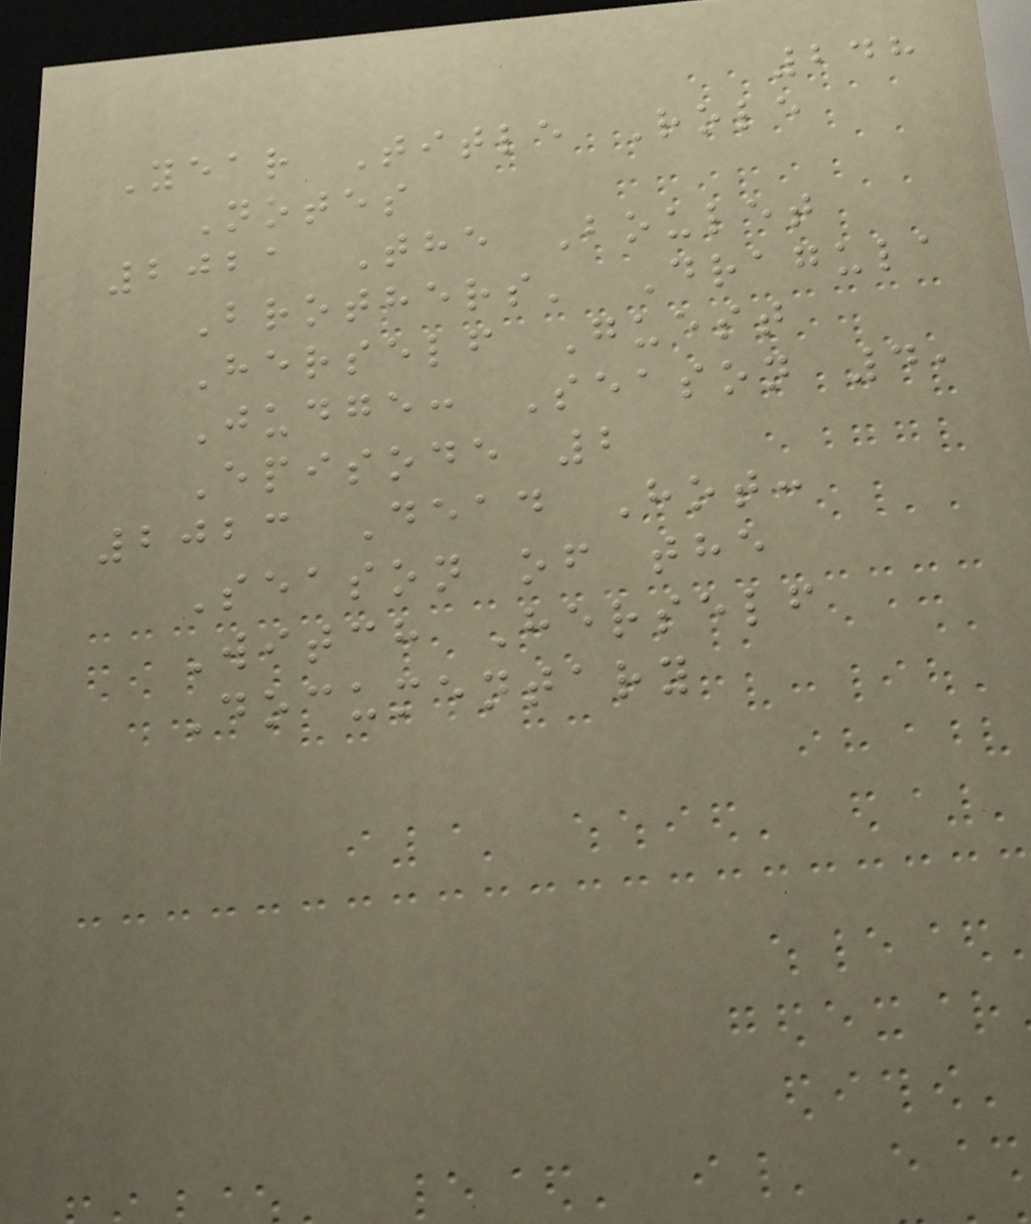248
Year Title Role
Notes
2021 The Boulet
Brothers' Dragula
Herself Guest
Judge: Season 4,
Episode 2
2023 Dead Hot:
Season of the
Witch Herself
Documentary
